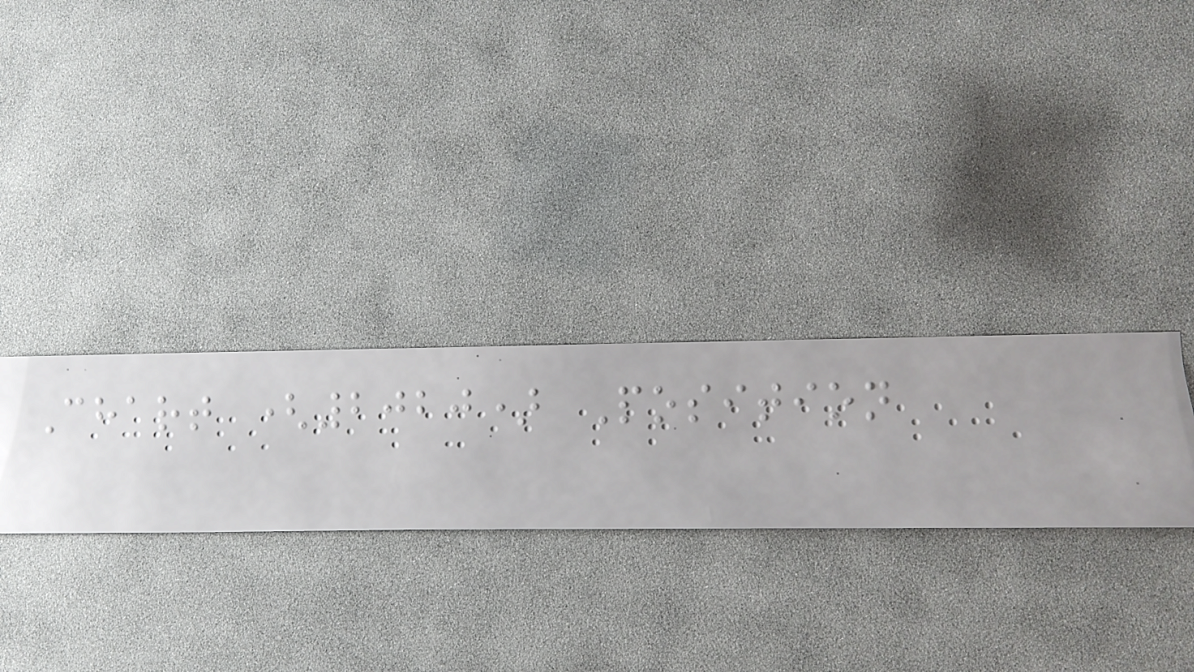Chart (2020) Position
